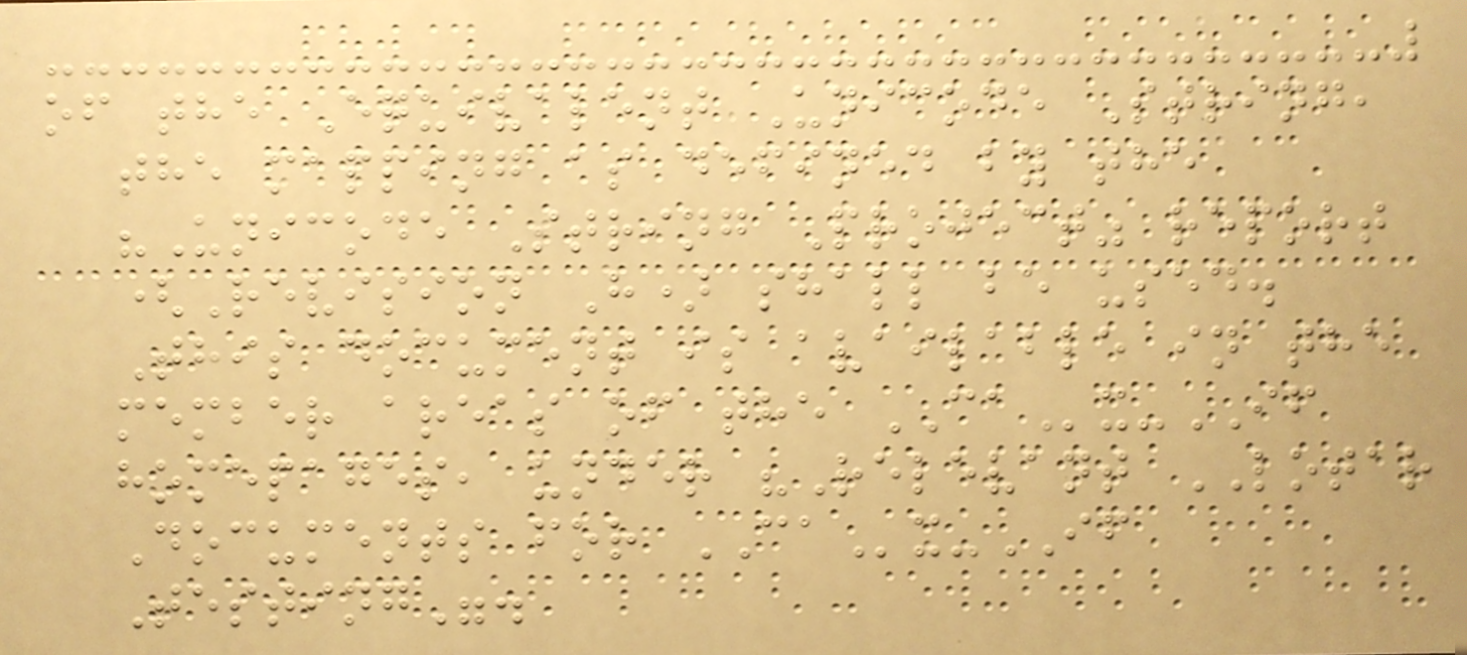of the Equivalent Unicode String,
the mapping as defined by the
"Unicode String Project" report
(Revision H) shall be used.
This document is available in the
member areas of the CAx-IF
homepages, under "Relevant LOTAR
Documents for CAx-IF
Testing".
